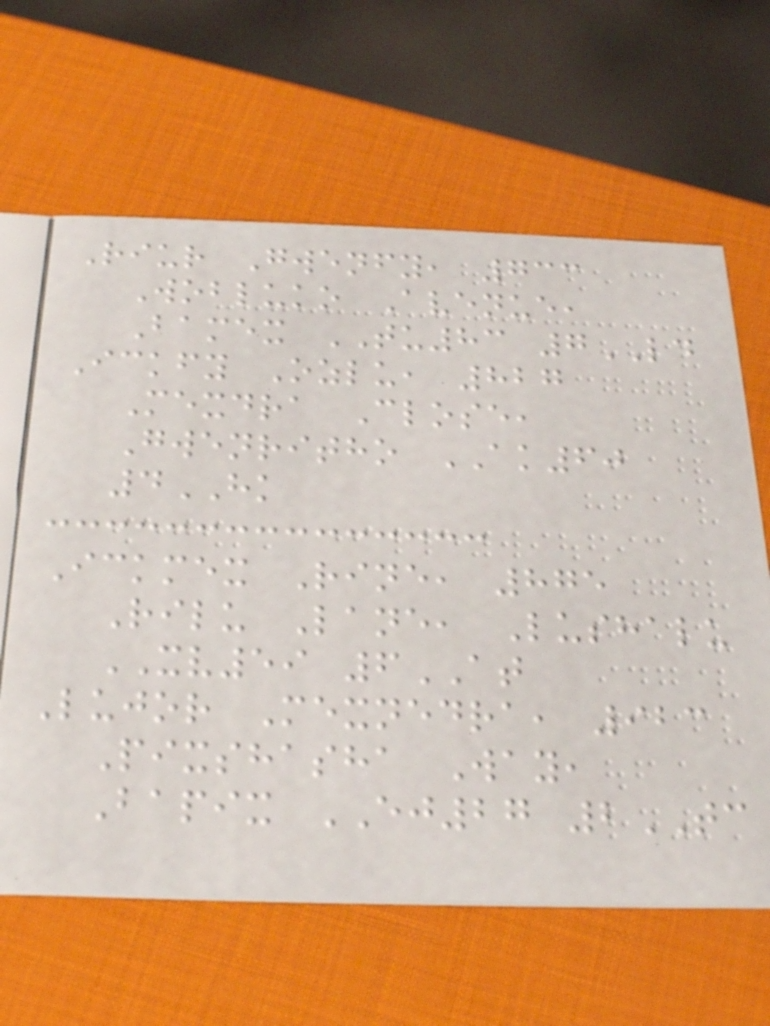Riur Gwenfy, 733
Wobluko Avenue,
Bamex TU83 7LD
Ickfy Ozlu, 827
Mexdra Close,
Gwenritho AK60
4HK
Ickmex Rine, 875
Rilu Lane, Lushalu
XV59 6AT
Lujor Mexnedra, 923
Pixshasha Way,
Bapix EJ27 2TC
